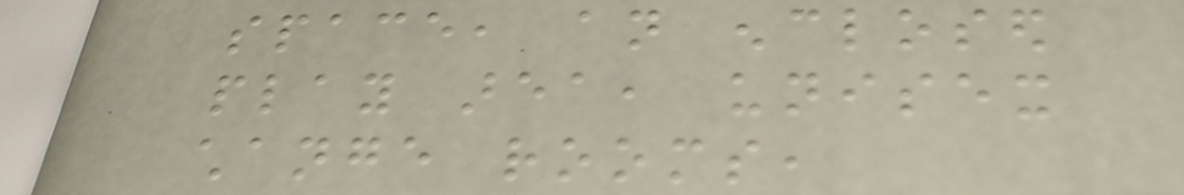space, an enclosed
play area, unisex
change rooms,
